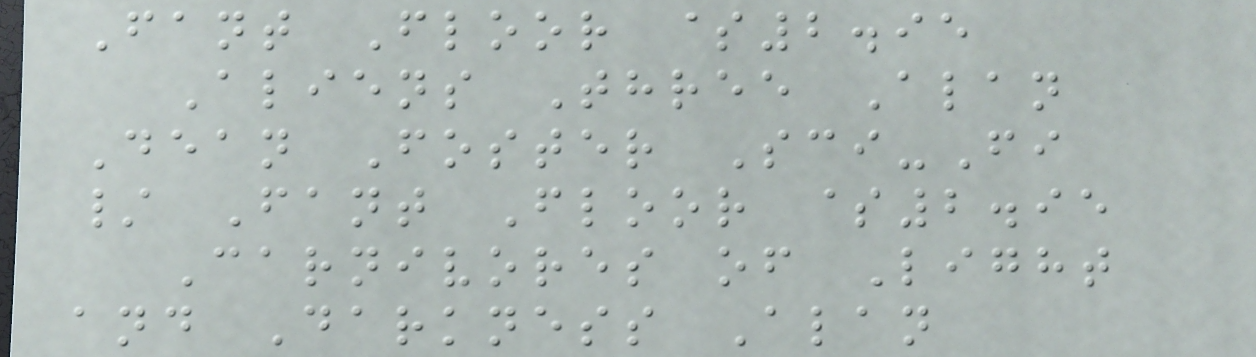Fant Floor $2.95
Aliens Three Alan
Dean Foster Sci-Fi
/ Fant Floor $2.95
Carnivores of Light
and Darkness Alan
